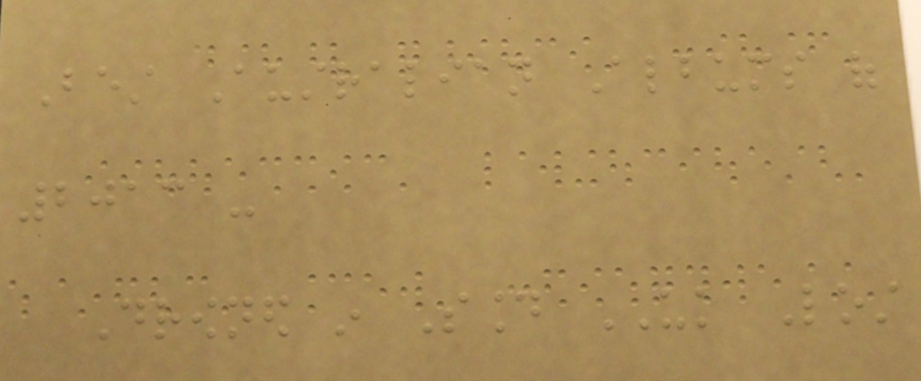Best Australian Albums of
2013 -
Drowned in Sound UK Lost
